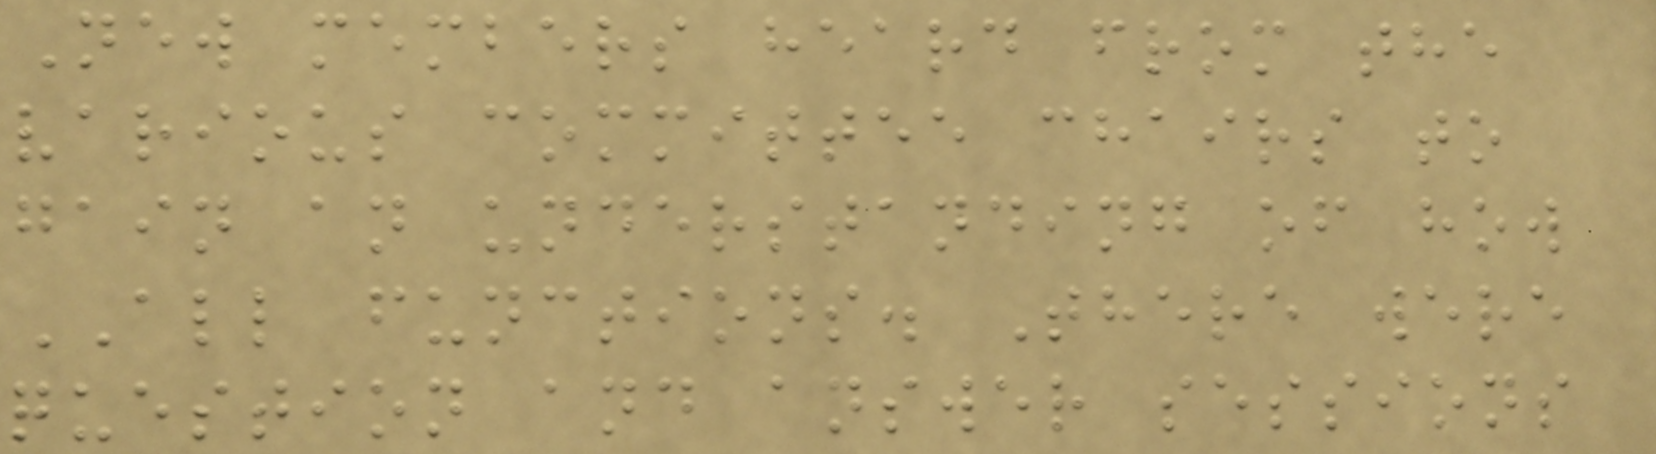New members heard from the
various committee chairs to
gain an understanding of how
ALL functions. There were
question and answer sessions
